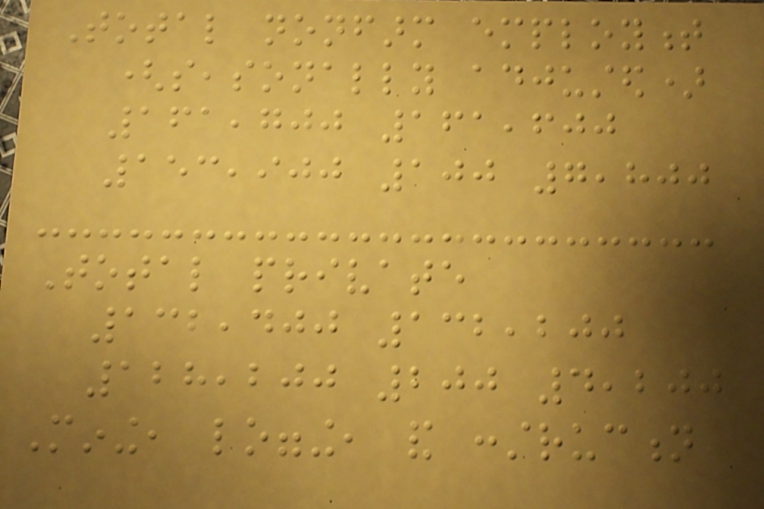Total nonfarm employment
(seasonally adjusted)
161,700 161,600
153,900 100 7,800
Total private
132,400 132,200
128,200 200 4,200
Mining, logging, and construction
